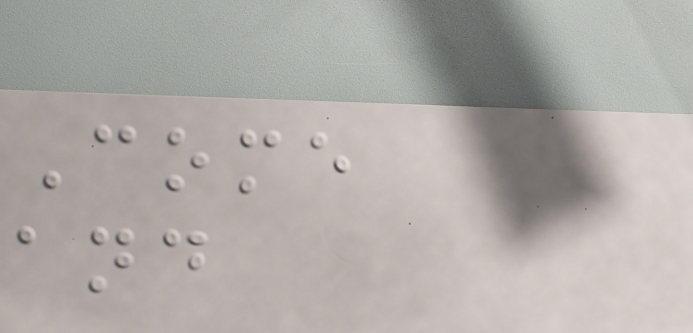Come
and
